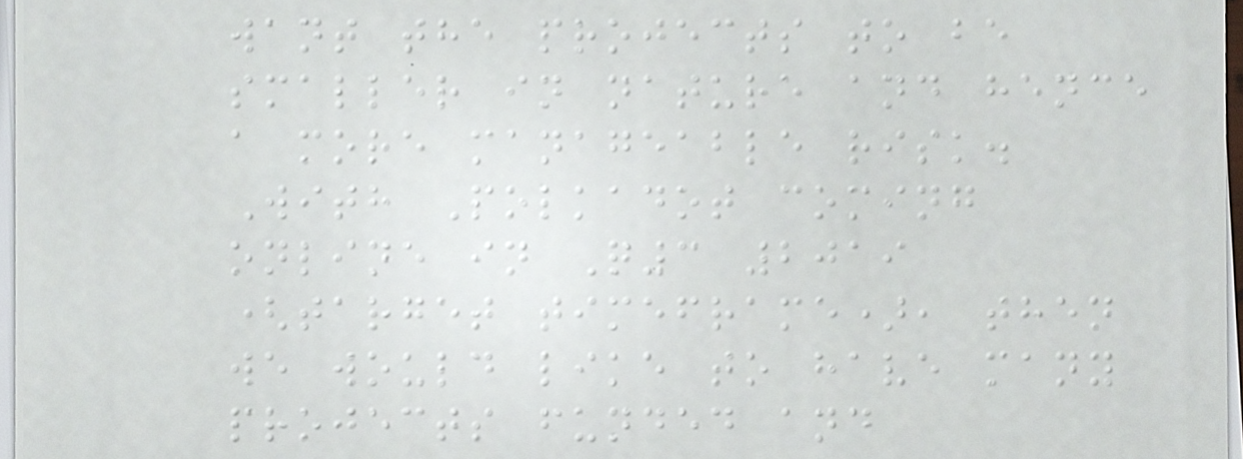want the projects to be
smaller in nature and hence
a more manageable risk.
With Polkadot coming
online in Q3 2019
(target timeframe), then
we would like to have many
projects funded and
